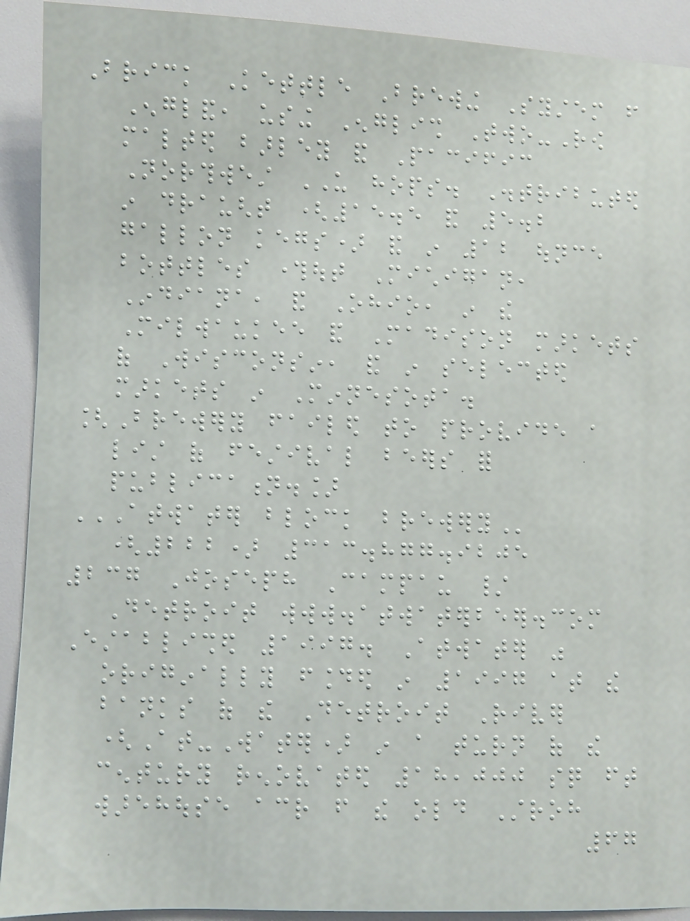Brick Kettle Brewing System from
England, using English Two-Row
malted barley and Pacific
Northwest US hops. Distributed
in draught (15.5 and 5.2
gallon kegs) and in 12 ounce
bottles throughout Michigan,
Indiana, and Ohio, in the
Milwaukee and Madison markets
of Wisconsin, and in selected
markets in Minnesota.
[Brewery failed to provide a
list of festival beers for
publication.]
ATWATER BLOCK BREWERY
(222) 313.877.9205
237 Joseph Campau /
Detroit www.atwaterbeer.com
Established 1997. Atwater was
originally founded in 1997 at the
banks of the Detroit River
(At-Water) in a turn of the
century renovated 18,000 sq ft
warehouse across from the old Stroh
67
